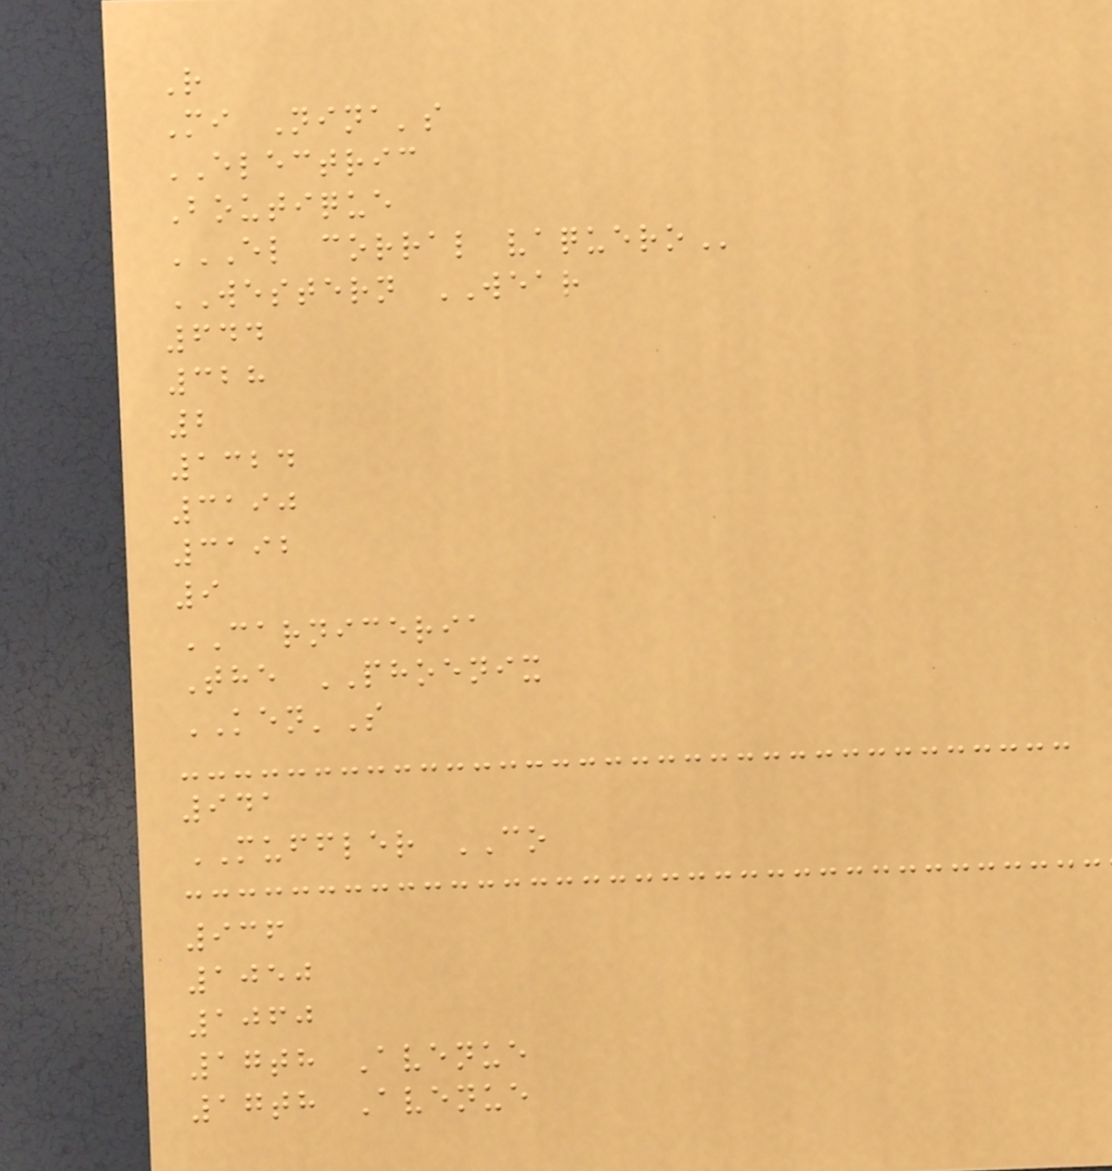R
Mi Nina's
ELECTRIC
Boutique
EL CORRAL VAQUERO
WESTERN WEAR
644
328
2
1324
3190
3192
9
CARNICERIA
The PHOENIX
KEN'S
941
MUFFLER CO
936
1050
1060
17th Avenue
17th Avenue
